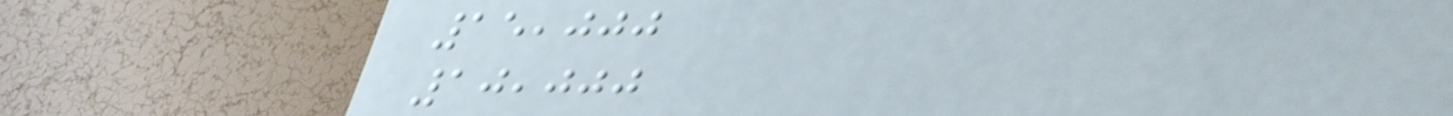15,000
10,000
